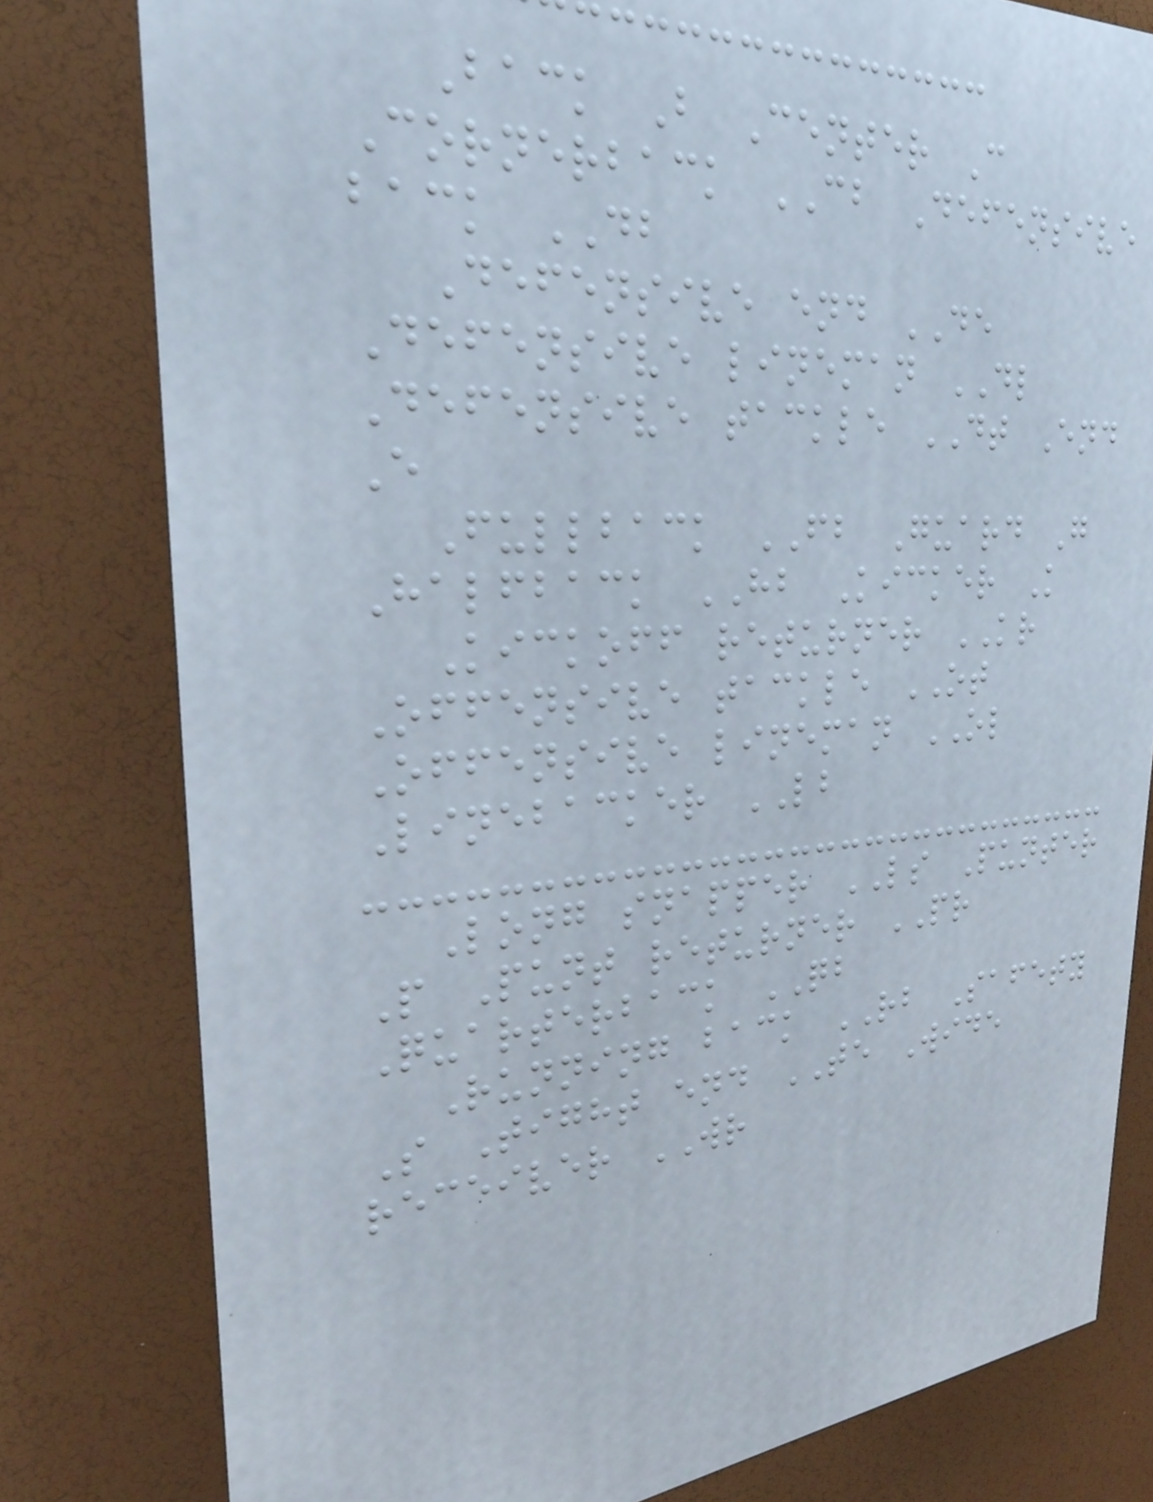Back B Center C
Cornerback CB Defensive
back DB
Defensive end DE
Defensive lineman DL
Defensive tackle DT End
E
Fullback FB Guard G
Halfback HB Kicker K
Kickoff returner KR
Offensive tackle OT
Offensive lineman OL
Linebacker LB
Long snapper LS Punter
P Punt returner PR
Quarterback QB
Running back RB Safety
S Tight end TE Wide
receiver WR
